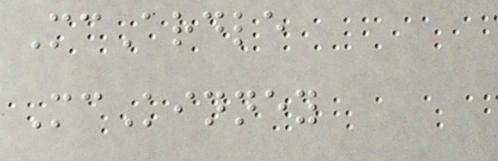McArdle
McKinney
